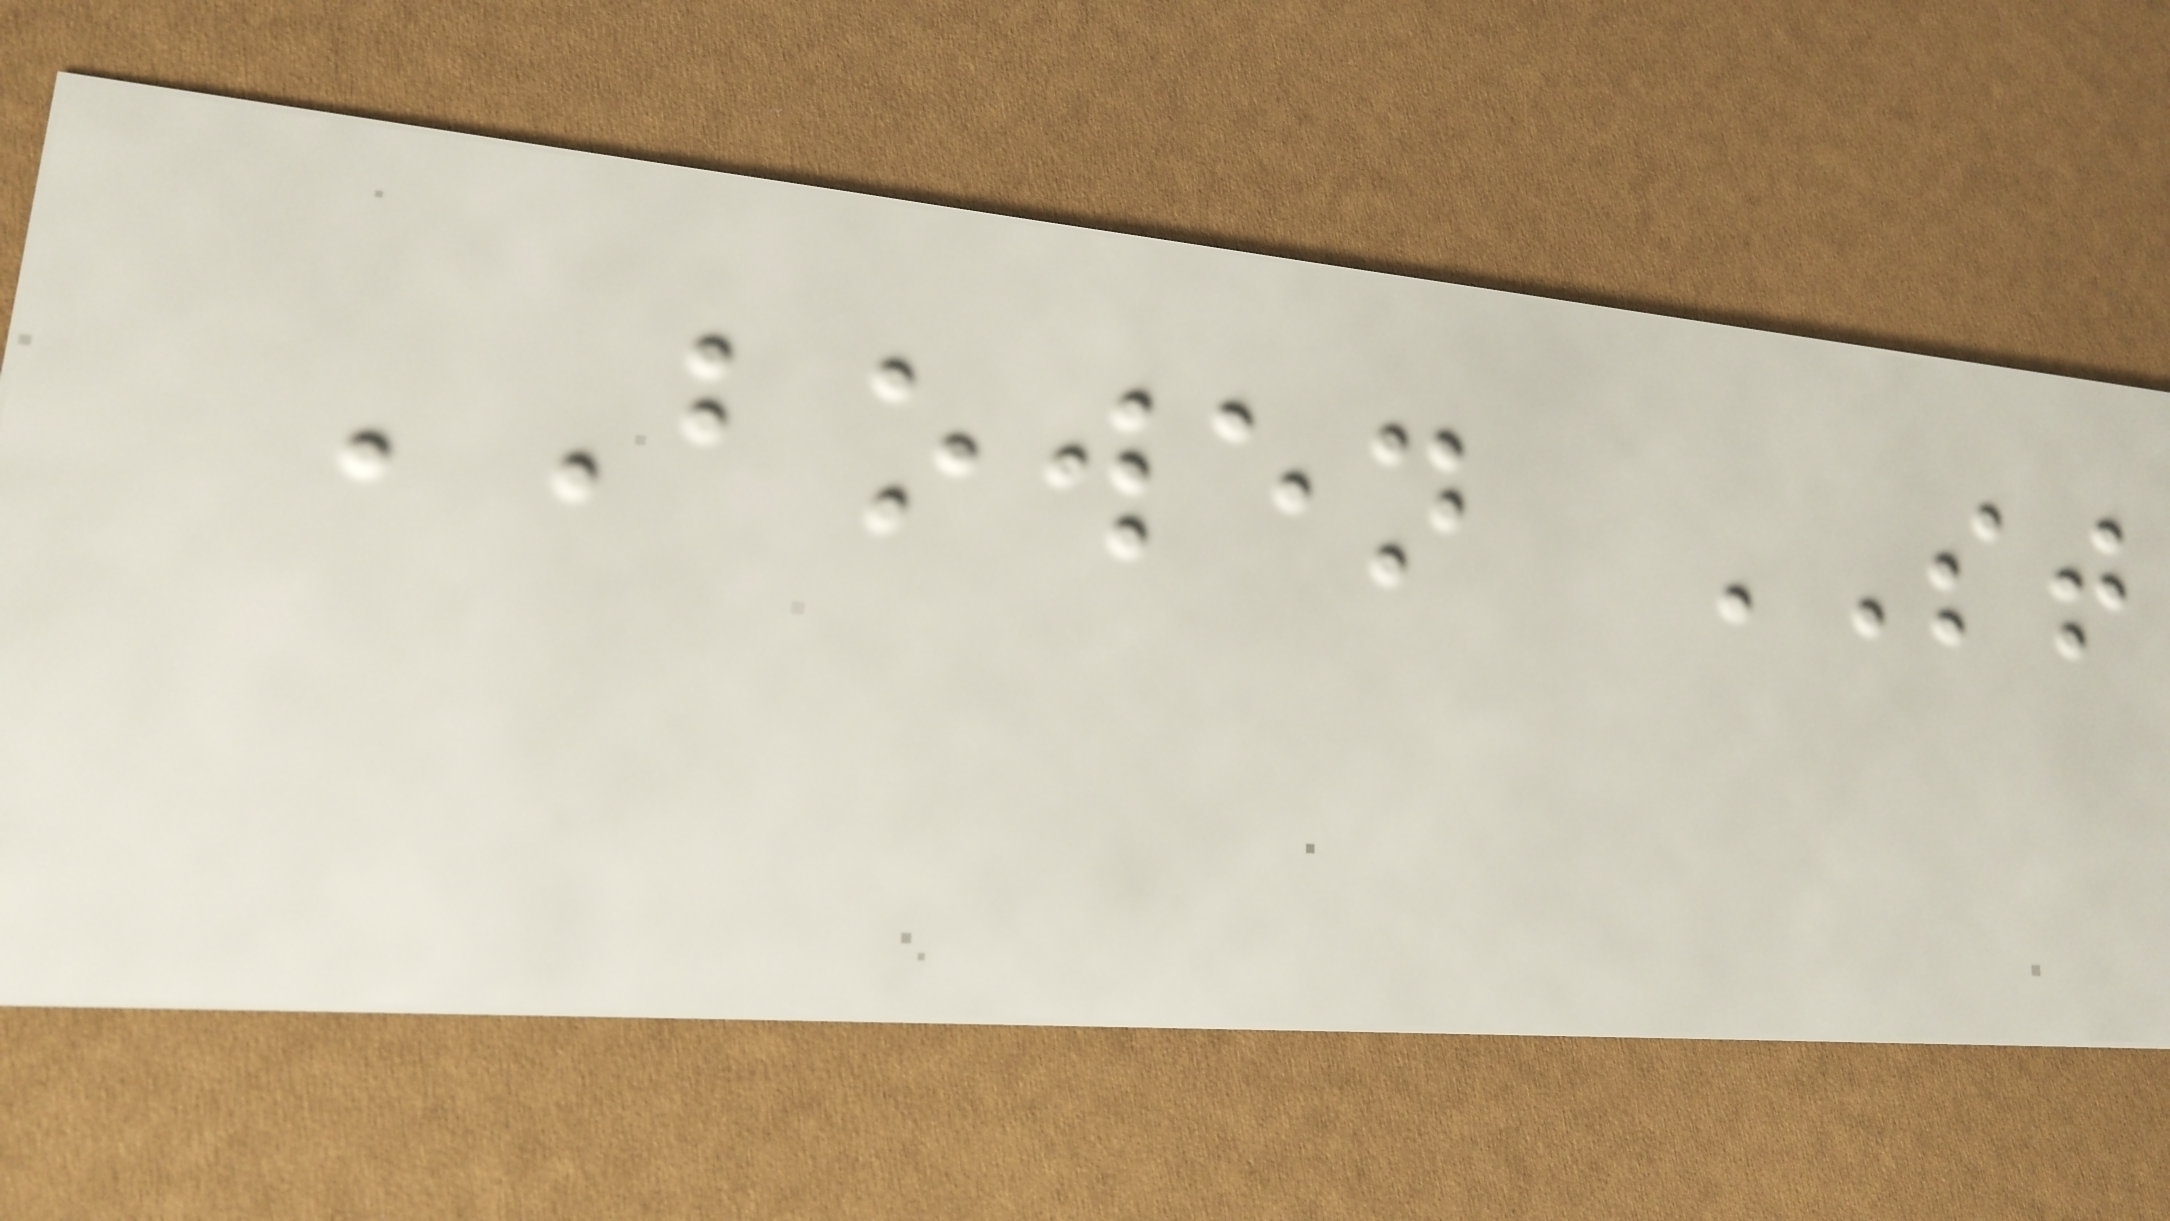BOWEN ST
